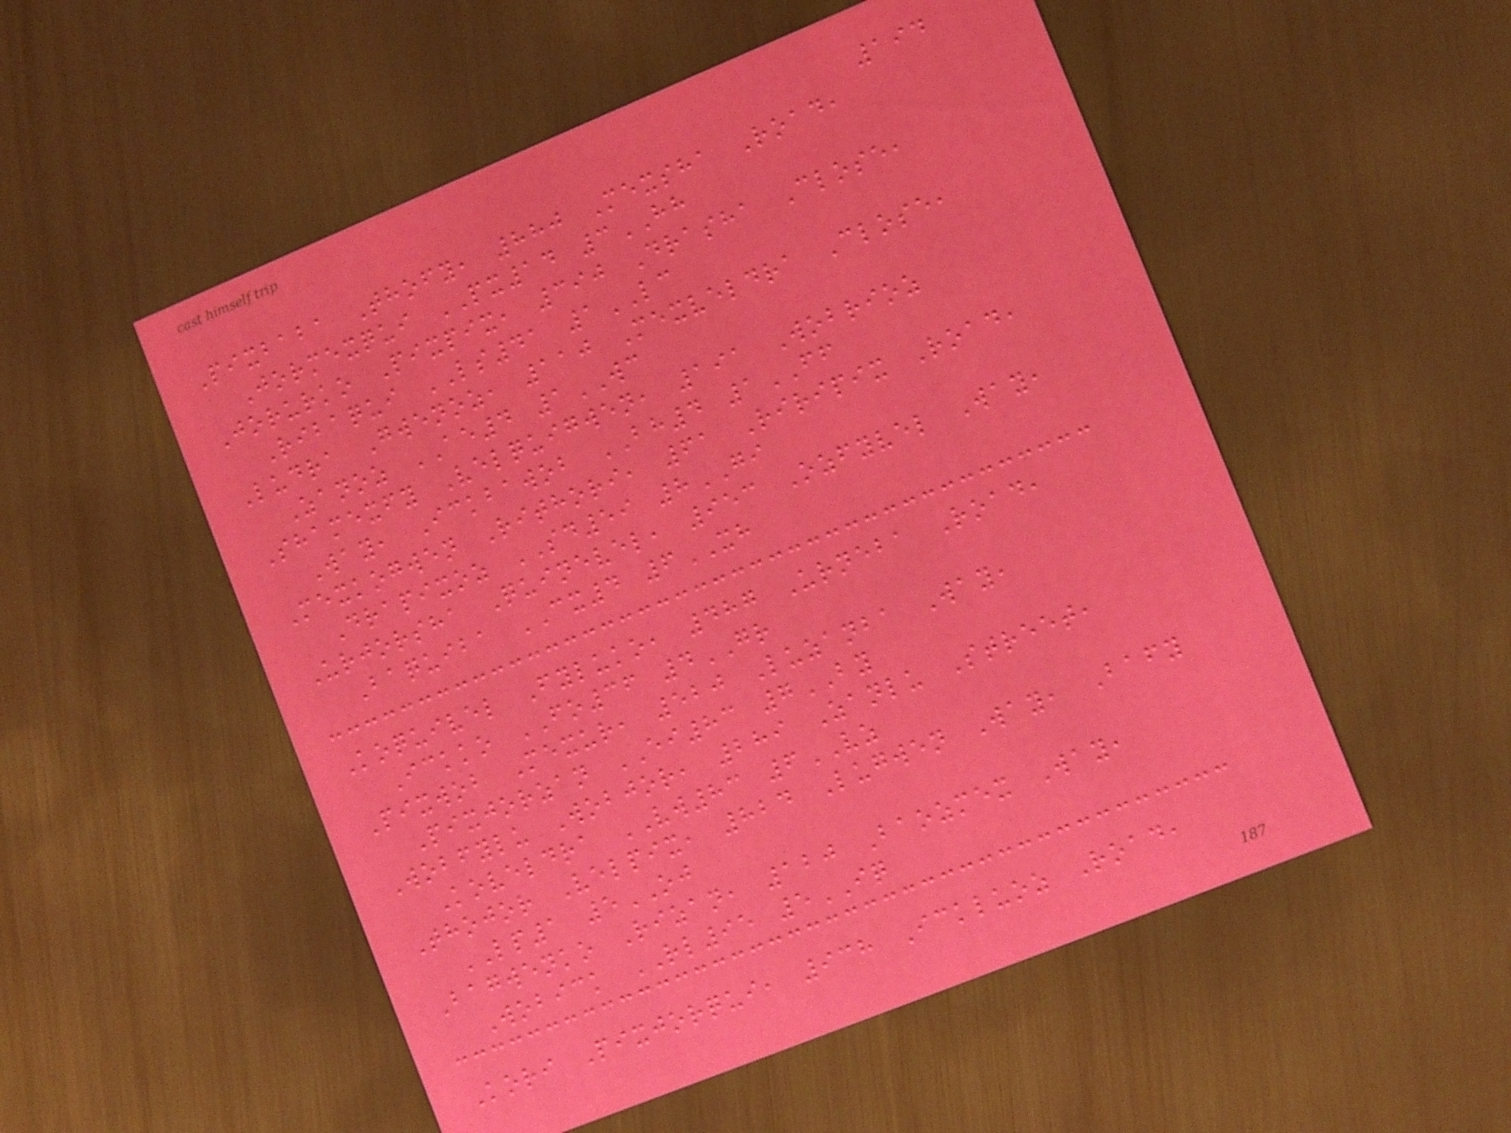194
Pixbaba Thofy, 880 Mexsha Road,
Jormexqui PX14 3HH
Jorurko Pixpix, 390 Drasha Close,
Ribaqui LS41 1LC
Ludra Gwenoz, 110 Mexveldra Close,
Zanoz AE4 1WC
Shamexfy Velquigwen, 191 Wobrioz
Way, Ickbawob BH4 1FF
Mexkogwen Rithori, 61 Riripix Road,
Drapixoz SD59 8GI
Urjorsha Quinevel, 953 Ozfyvel Way,
Baquiba CX4 6XH
Koquivel Fyluko, 487 Urneba Road,
Ickko FO36 4GR
Pixwob Mexur, 520 Luzanba Way,
Pixjorzan EI83 7BY
Wobfylu Wobjor, 289 Zanlu Street,
Koveldra VW83 6VZ
Thojor Velpix, 824 Lugwen Way, Bafy
LP1 5OJ
Bagwenko Rizan, 120 Baozmex Way,
Wobick RL95 5IQ
Kori Pixjorqui, 938 Ickluoz Road,
